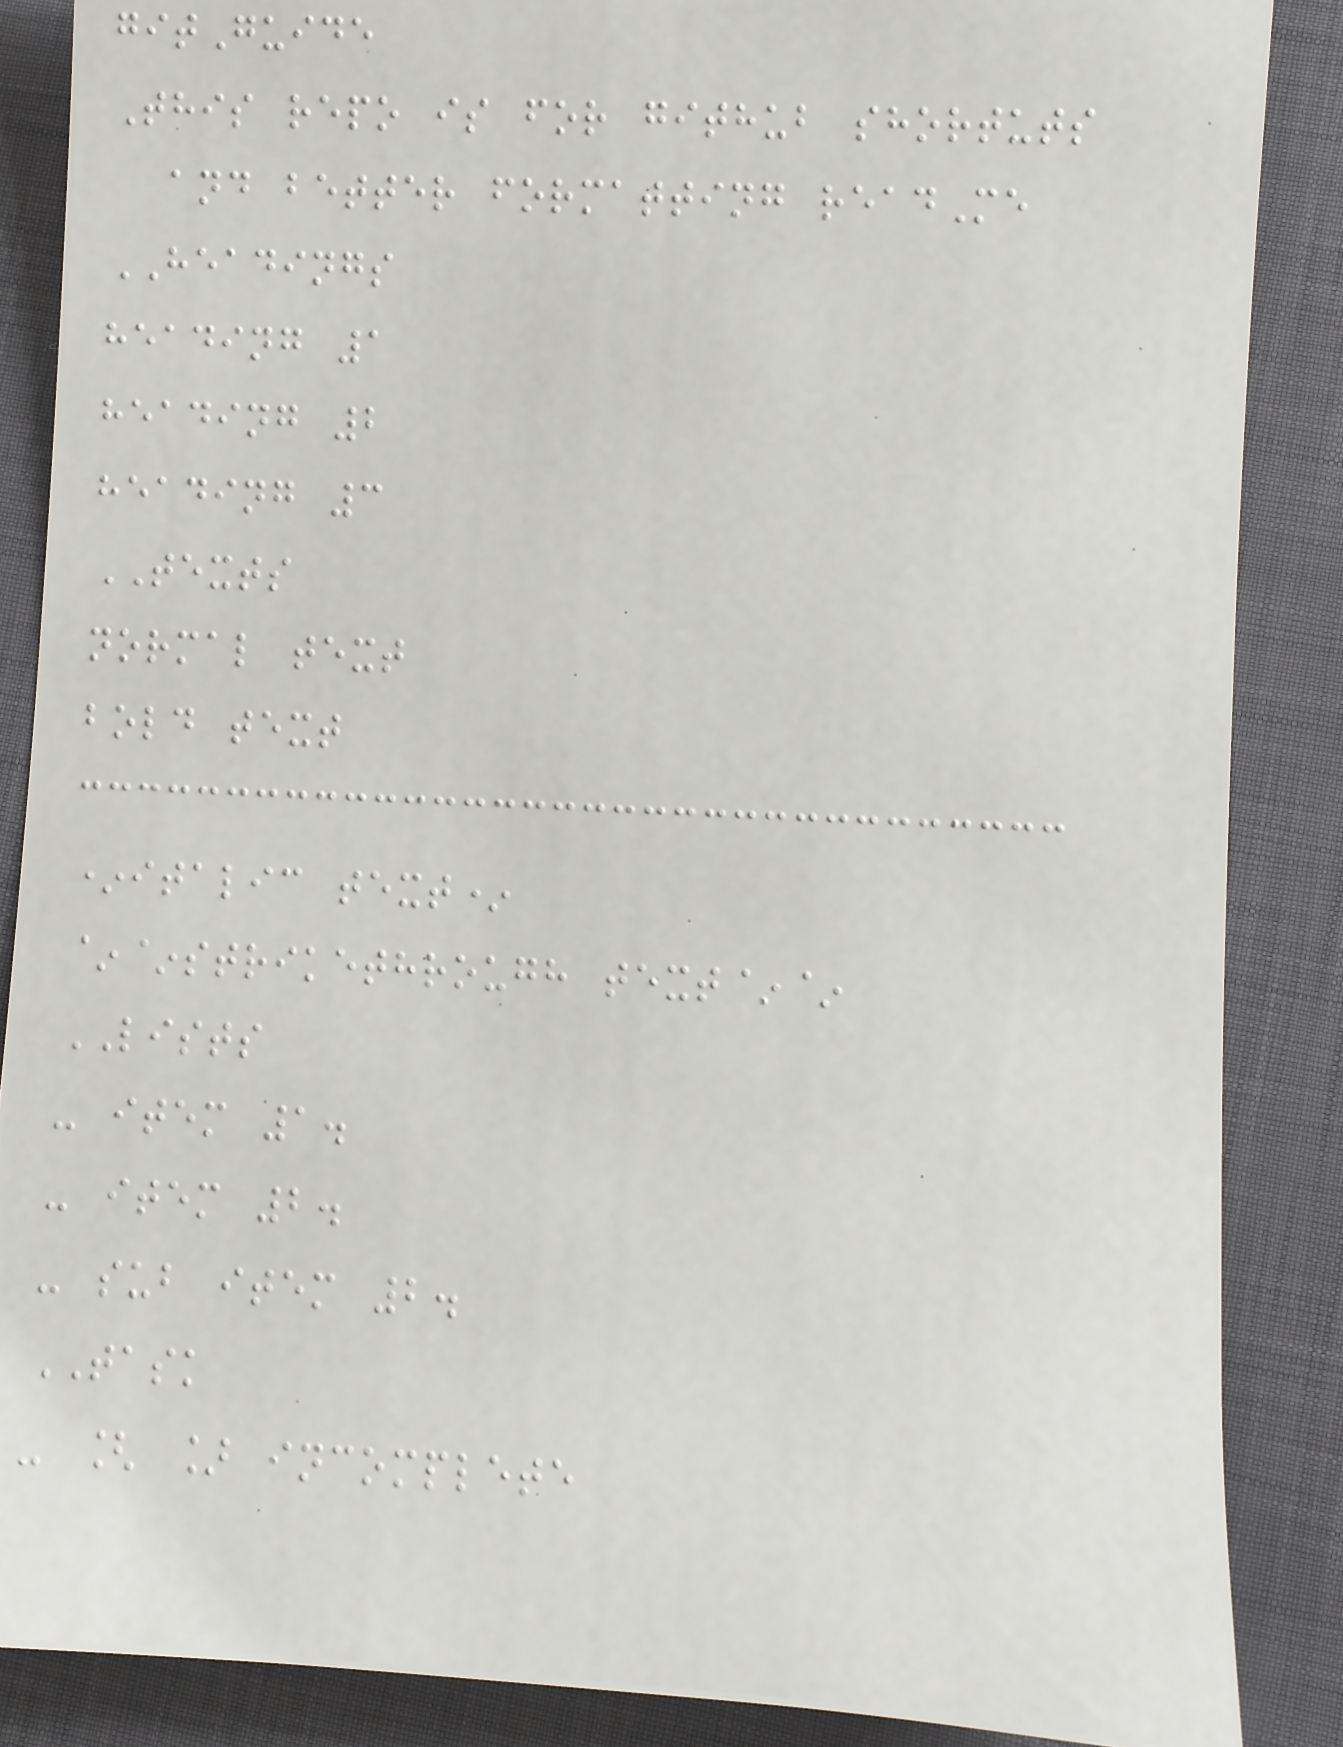gitGuide
This repo is for github shortuts
and better formatting readMe
HEADINGS
heading 1
heading 2
heading 3
TEXTS
normal text
bold text
*italic text*
~~strikethrough text~~
LISTS
- item 1.
- item 2.
- sub item 2.
TASK
- [ ] incomplete
